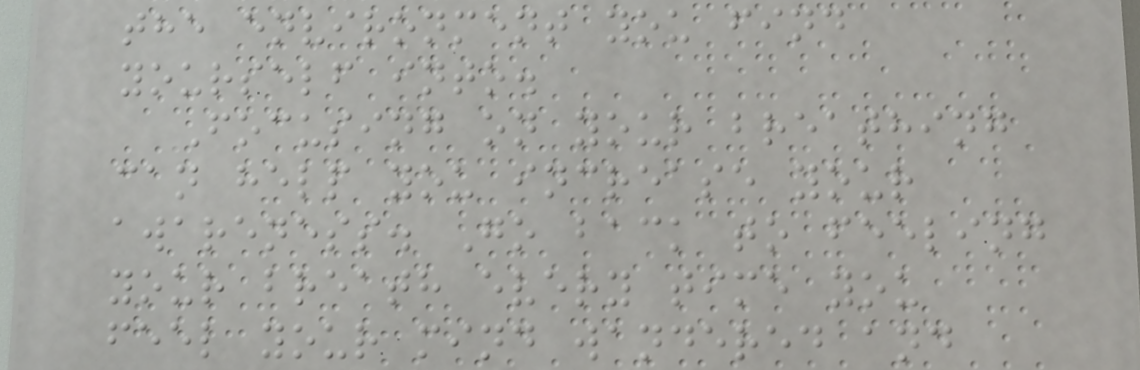the environment you find
yourself into.
Focusing on your breathing
can help you increase your
awareness. Go back to feeling
your breath every time you
feel your mind wandered and
